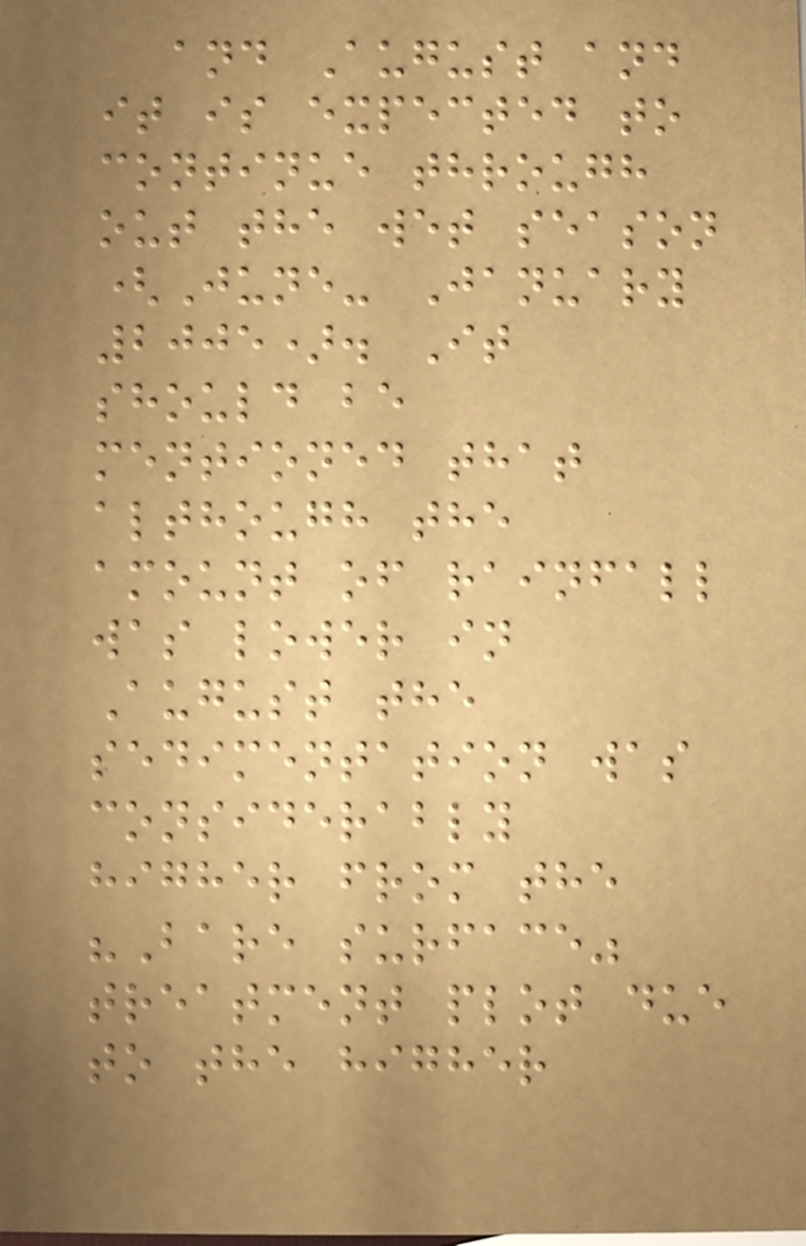and August and
it is expected to
continue through
out the wet season
(June- January
2005). It
should be
mentioned that
although the
amount of rainfall
was lower in
August the
sedimentation was
considerably
higher from the
"Bare surface"
treatment plot due
to the higher
